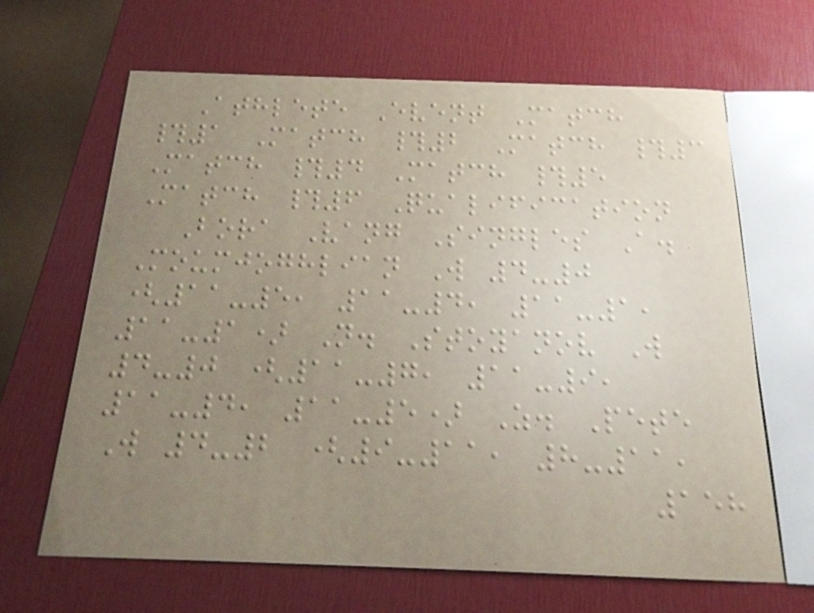Athlete Event Match
#1 Match #2 Match #3
Match #4 Match #5
Match #6 Qualification
Bora Vang Singles A.
Moumjoghlian W 4-0
(11-5, 11-4, 11-1,
11-1) N. Stoyanov W
4-0 (11-7, 11-9,
11-4, 11-5) Z. Pete
W 4-2 (9-11, 8-11,
158
